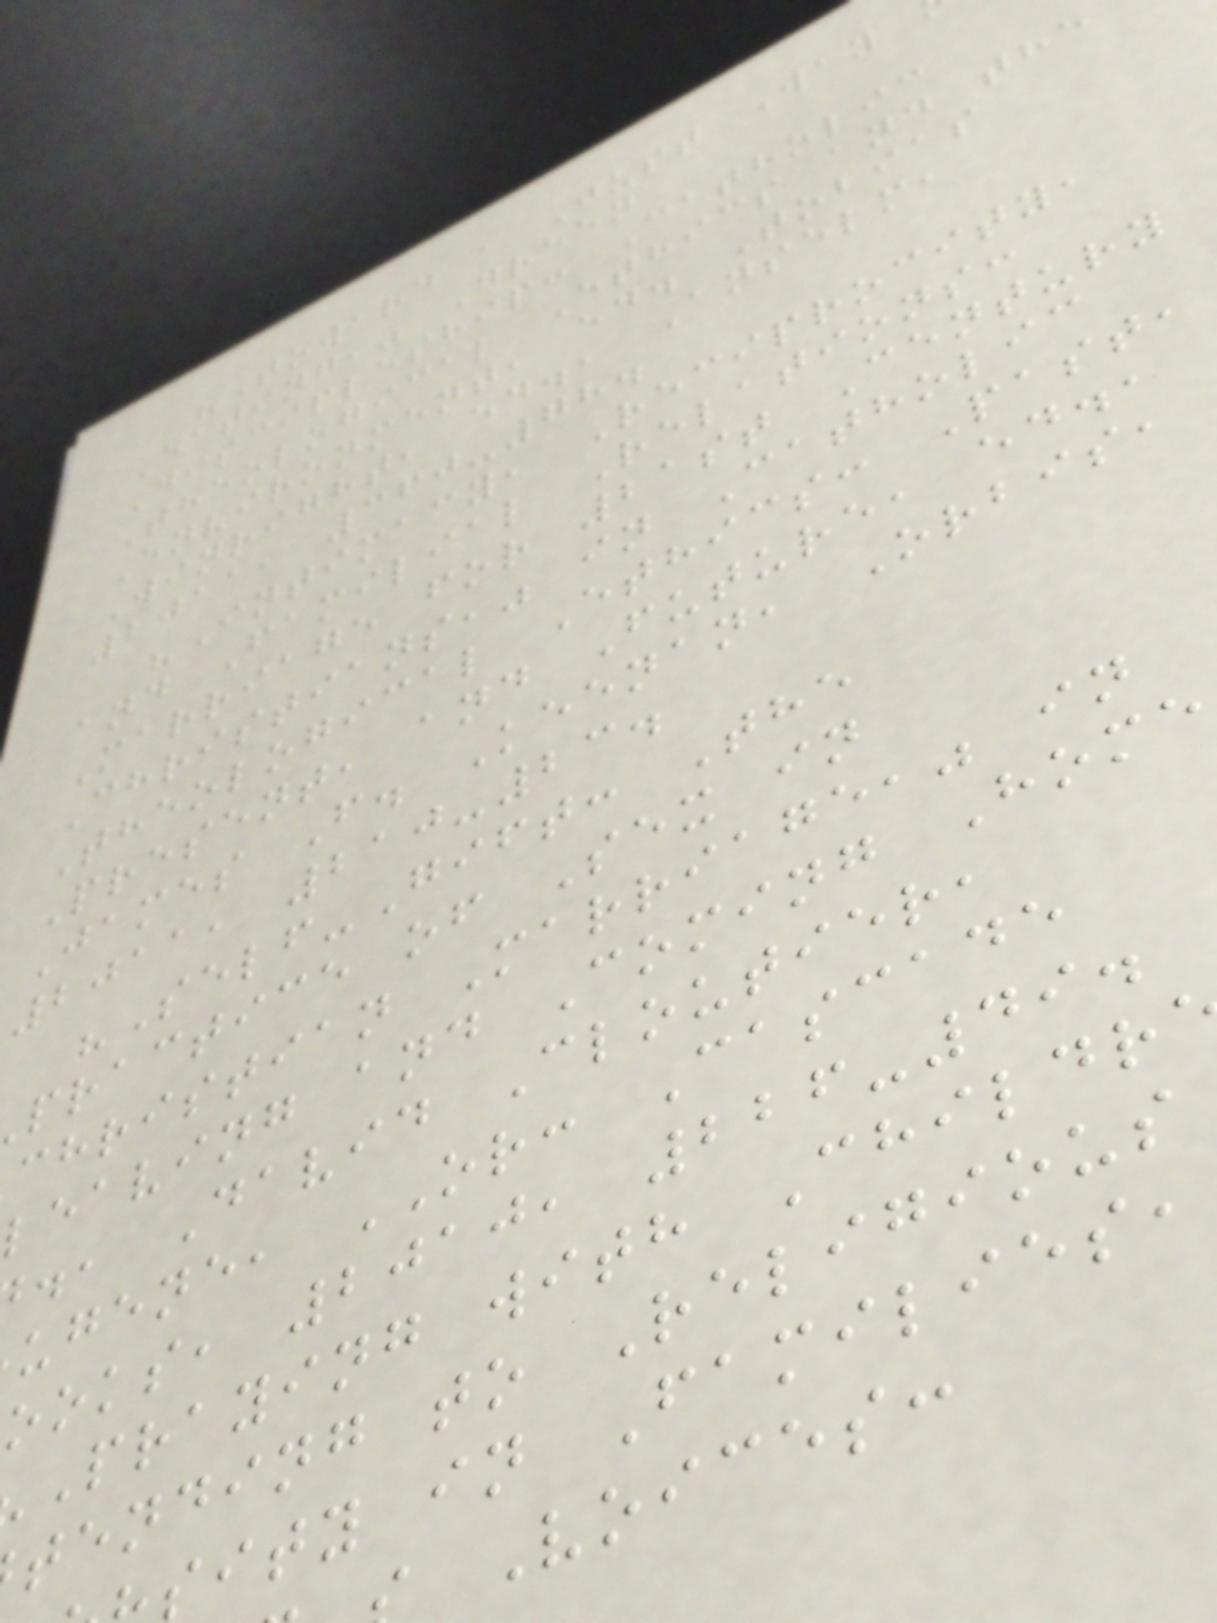"Toward a Just Way
Eating," Green
Discipleship: Catholic
Theological Ethics and the
Environment, ed. Tobias
Winright, ed., Anselm,
2011, 360-78.
"Intimacy, Reciprocity,
and Familial Relations:
Marriage for 21st Century
Christians," in Catholic
Theological Ethics: Past,
Present, and Future, ed.,
James F. Keenan, Orbis,
2011, 210-23.
"Self-Gift: The
practice of Sex in
christian Marriage," in
leaving and Coming Home
., David Cloutier,
ugene, OR: Cascade
ooks, 2010, 226-49.
Praying with Childr
tending to Religious
sity in Families,
Voices:
